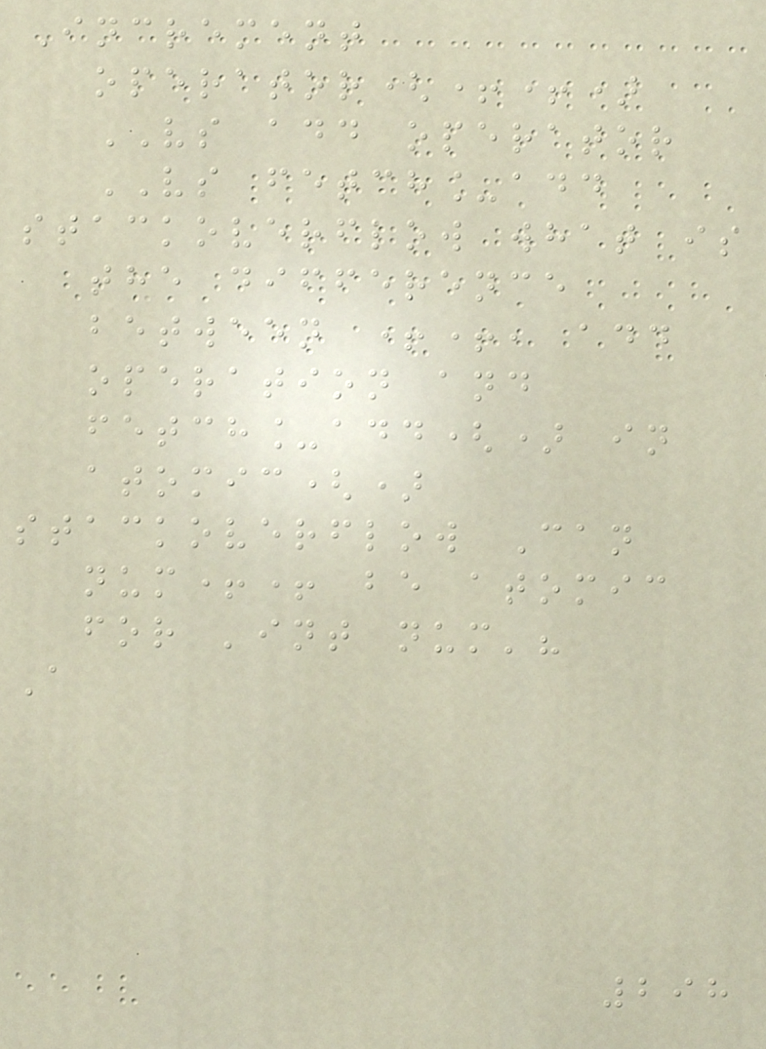Increment
operator(++)
VS add operator
VS fetch_add
stackoverflow what is
the difference
between ++, add
operation and
fetch_add() in
atomic()
stackoverflow Can
num++ be atomic
for 'int num'?
A
298
